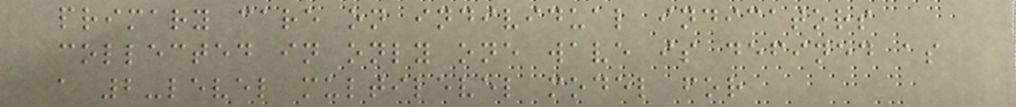primary care on individual indicators
collected in only one wave is defined as
a 2-level multilevel model for
